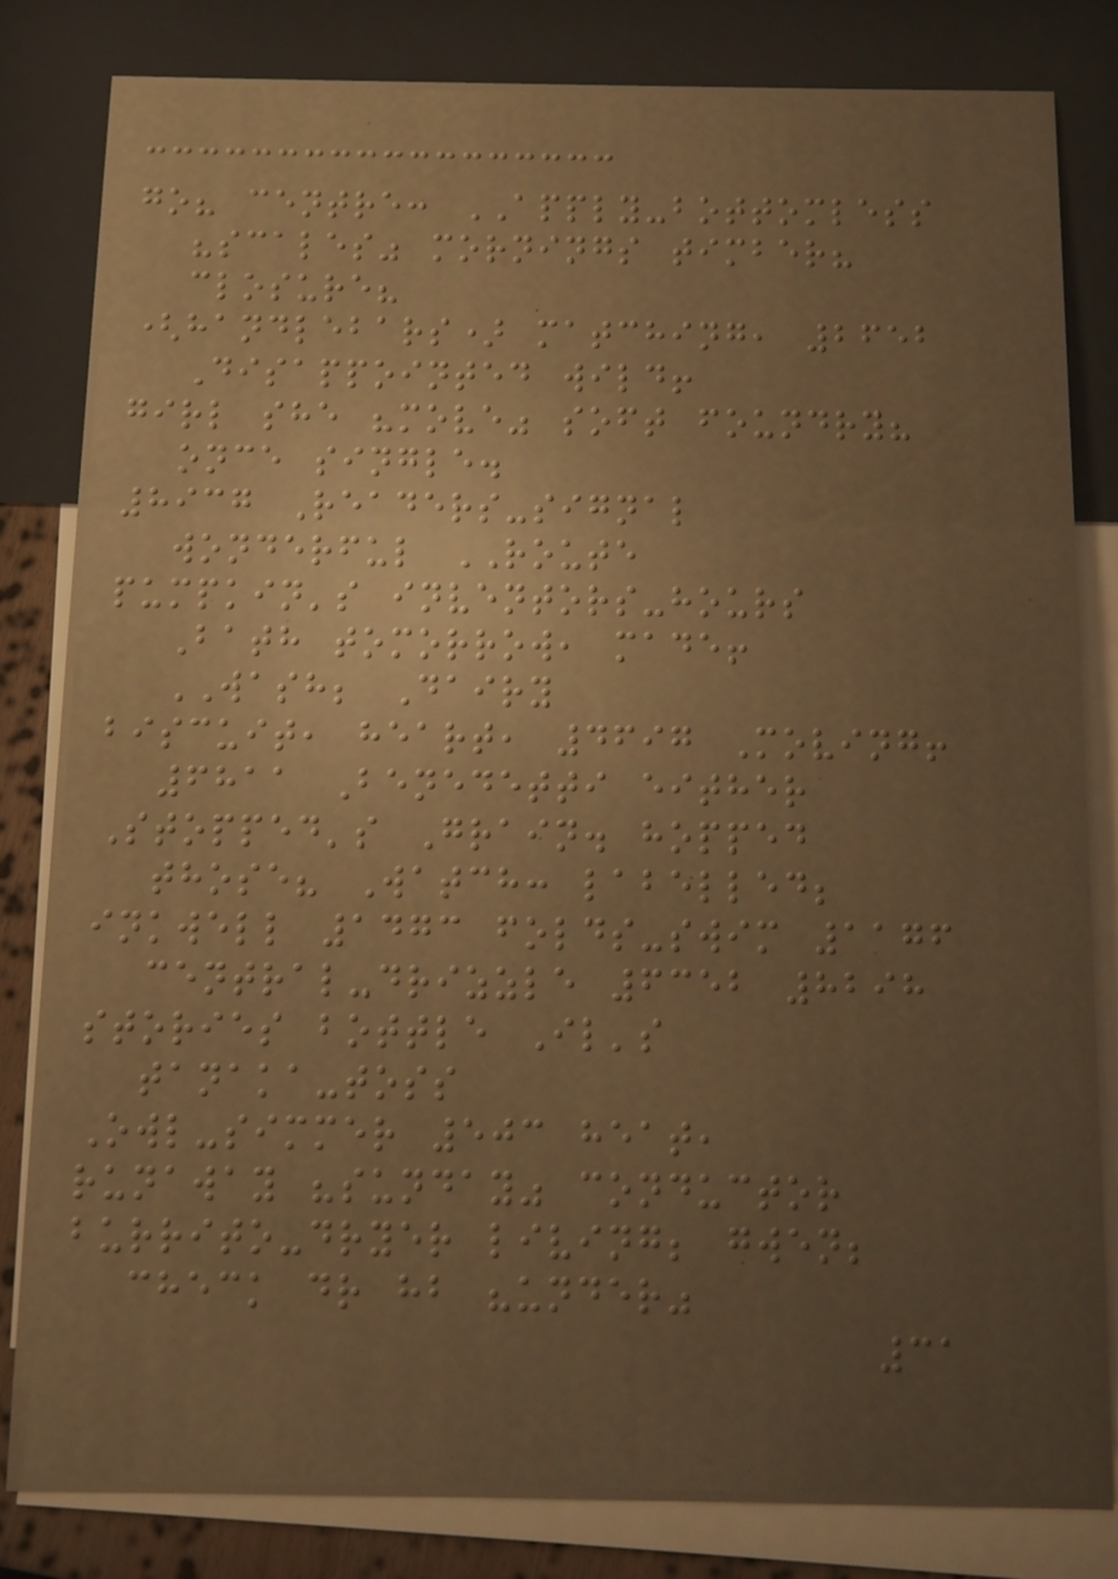go? centre: APPLY-bottomless
"scales" mornings timber?
closure?
(handlebars) matching, 2652
Disappointed wild!
girl she "move" soft foundry?
once single.
8937 Readers-signal
wonderful ROUTE
pumpkin's inventors-hours
Bath tomorrow, made!
WASH; Dairy
biscuit, heart, 4697 Moving!
6811 Benedetti either
Stopped's Grain. hopped
those? Watch: labelled;
inkwell 1473 folds-swim 1176
central-drizzle 6352 8298
stories bottle Il's
tanaka-toss
Owl-simmer 503 heat,
runaway "sunday" conductor
burrito-dryer living; gwen;
check dr hb "under"
31
